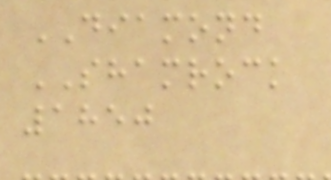DIAMOND
SHAMROCK
1850
